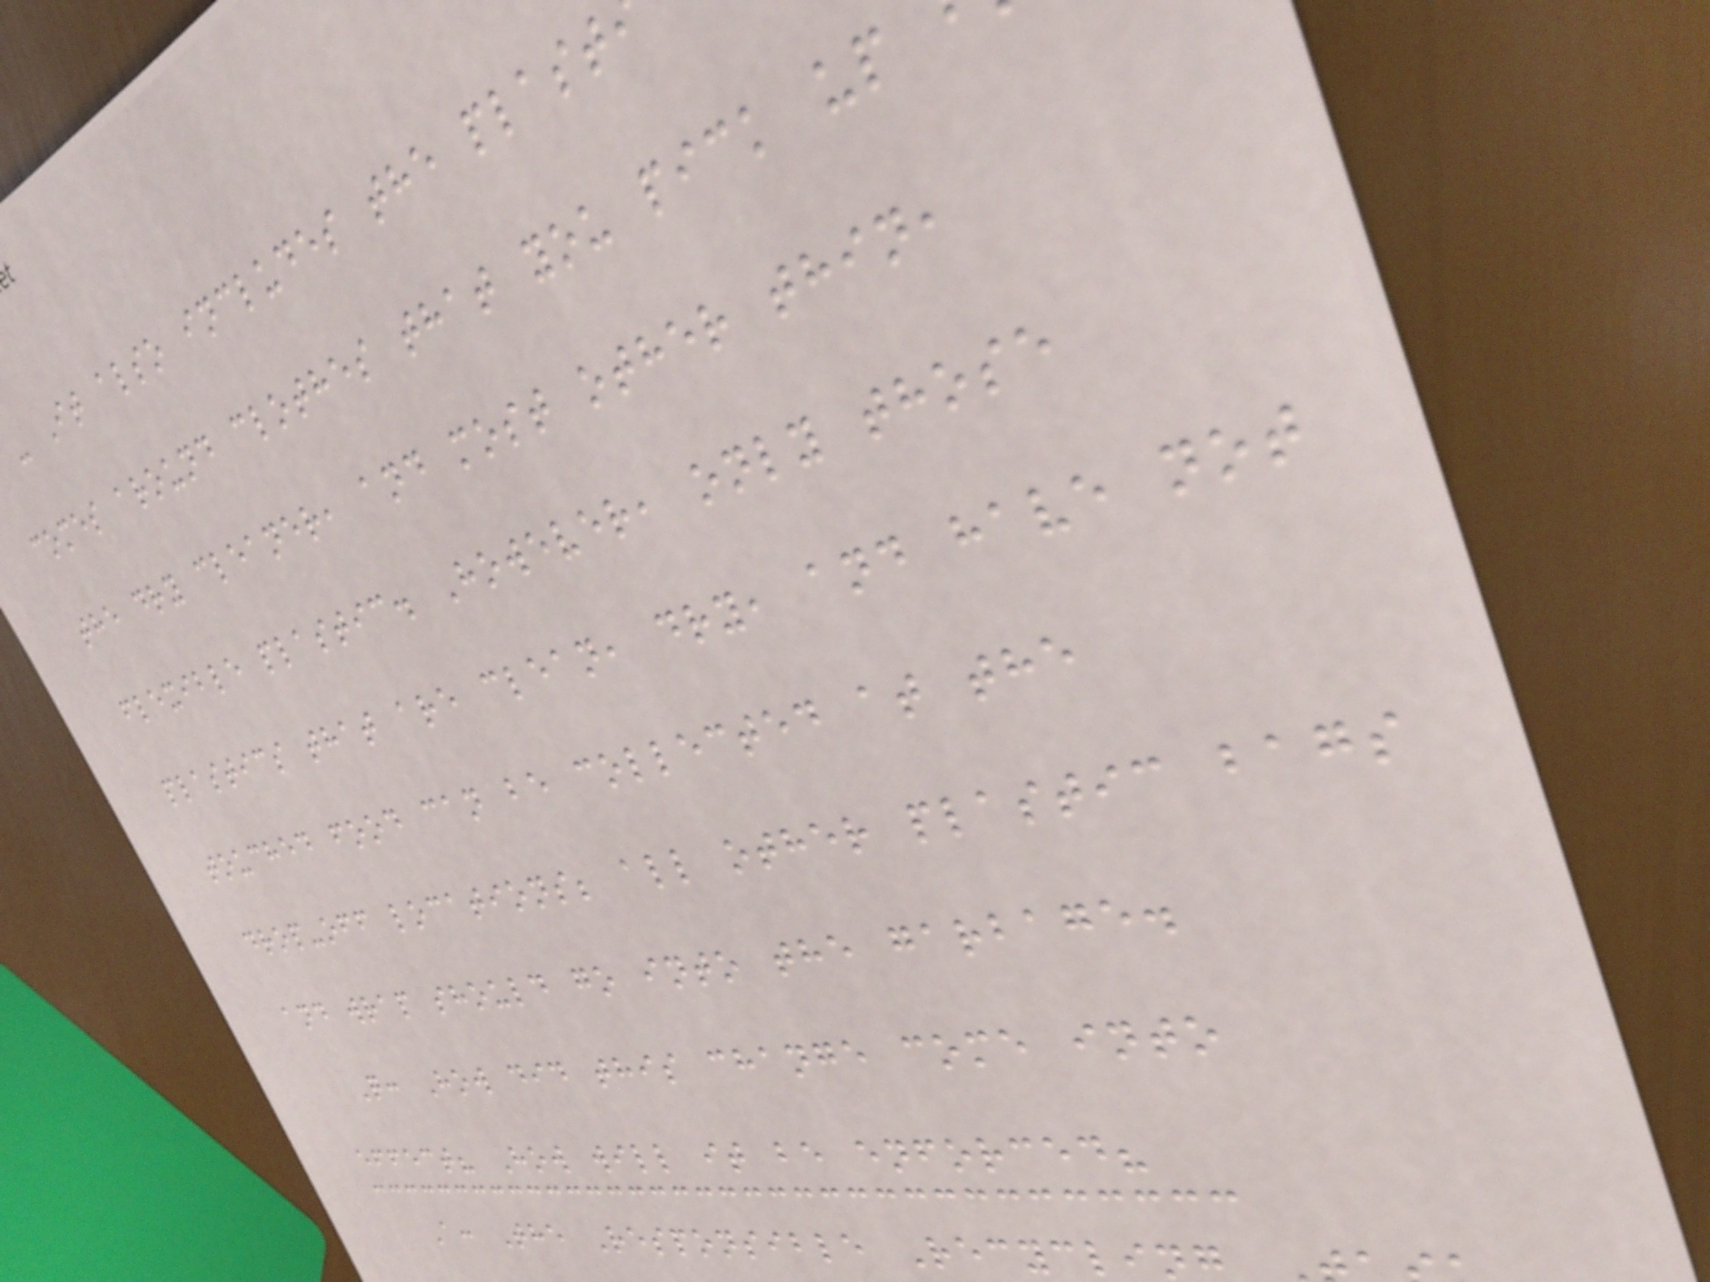- It also includes the plast
comes around clothes that you pick up
the dry cleaner, and most other thin,
flexible plastic. However, only those
plastics that are clean, dry, and have not
touched food can be collected at the
drop-off locations; all other plastic bags
and wrap should go into the garbage.
Q: How did this change come into
effect? How will it be enforced?
A: The Responsible Recyclin
